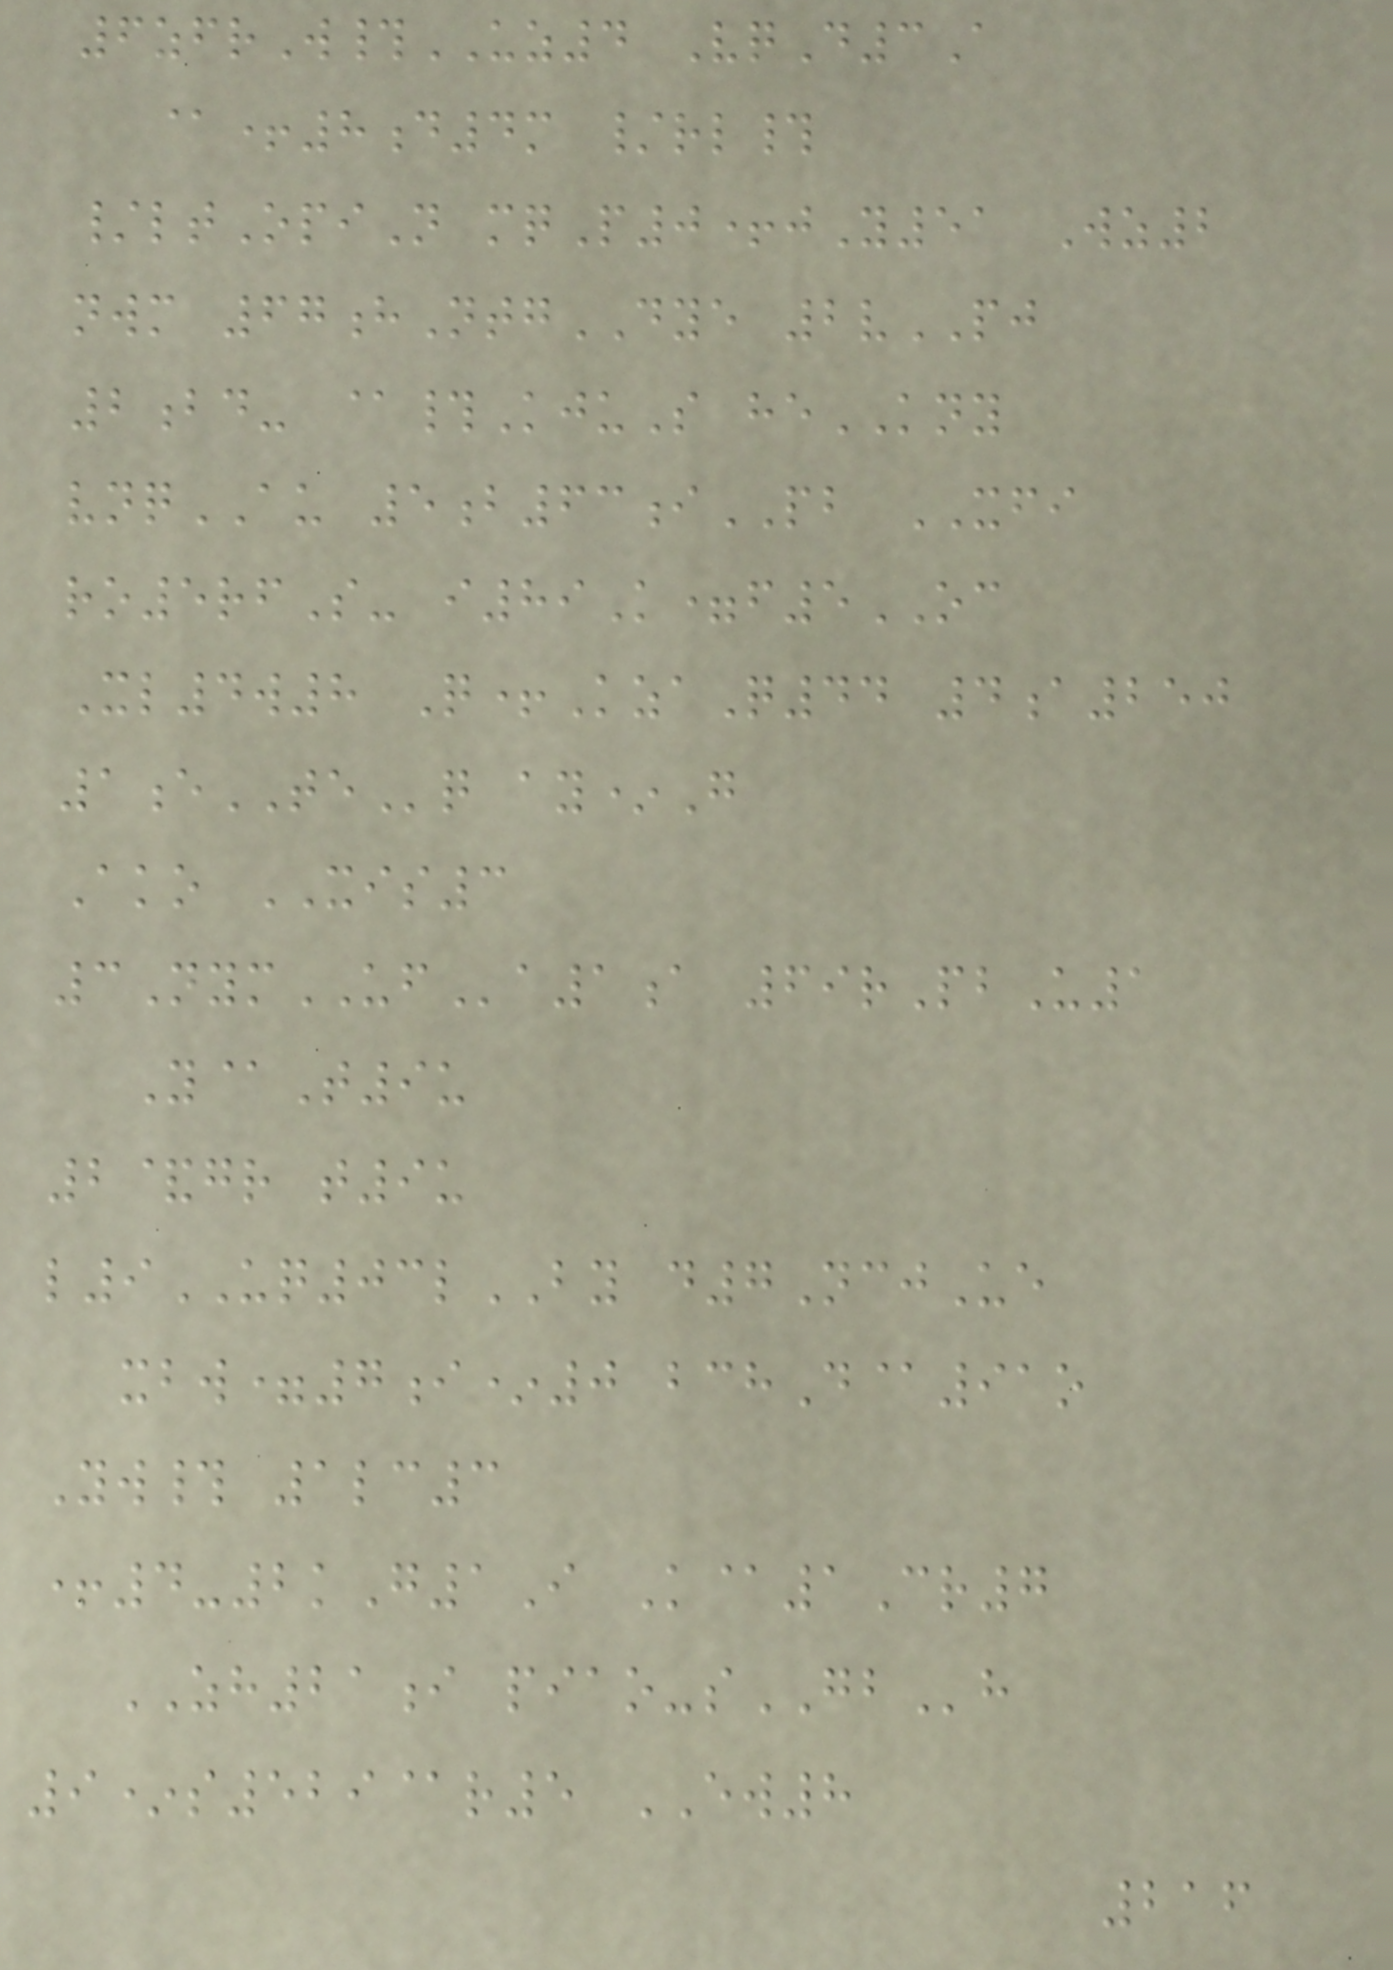6zfrW#UZ4 VqD3A
@+8d4m /rl#
/ltOpiN mqP0+jY51 Wz2
nwm 67hNtgDYE 2vPJ
2bd- @#KjuS heKNY
vnqAU 5b63iPB XFI
ro5rfS- i89K=f5OC
Xl4w8 Q+KzaQ44 4a250
1eTEq ay*G
Ako XIS3
3NymUFa1a 69rPbU1
Y@T9u
2&gr t9u
l9UQ03lBY d7NcjUe
xbw=7i*0 bchD@91o
Yw# 1lc3
+4-2kG1I K@1Cr7
ZH21i piao-sGBh
9*s529@r5 EW8
216
